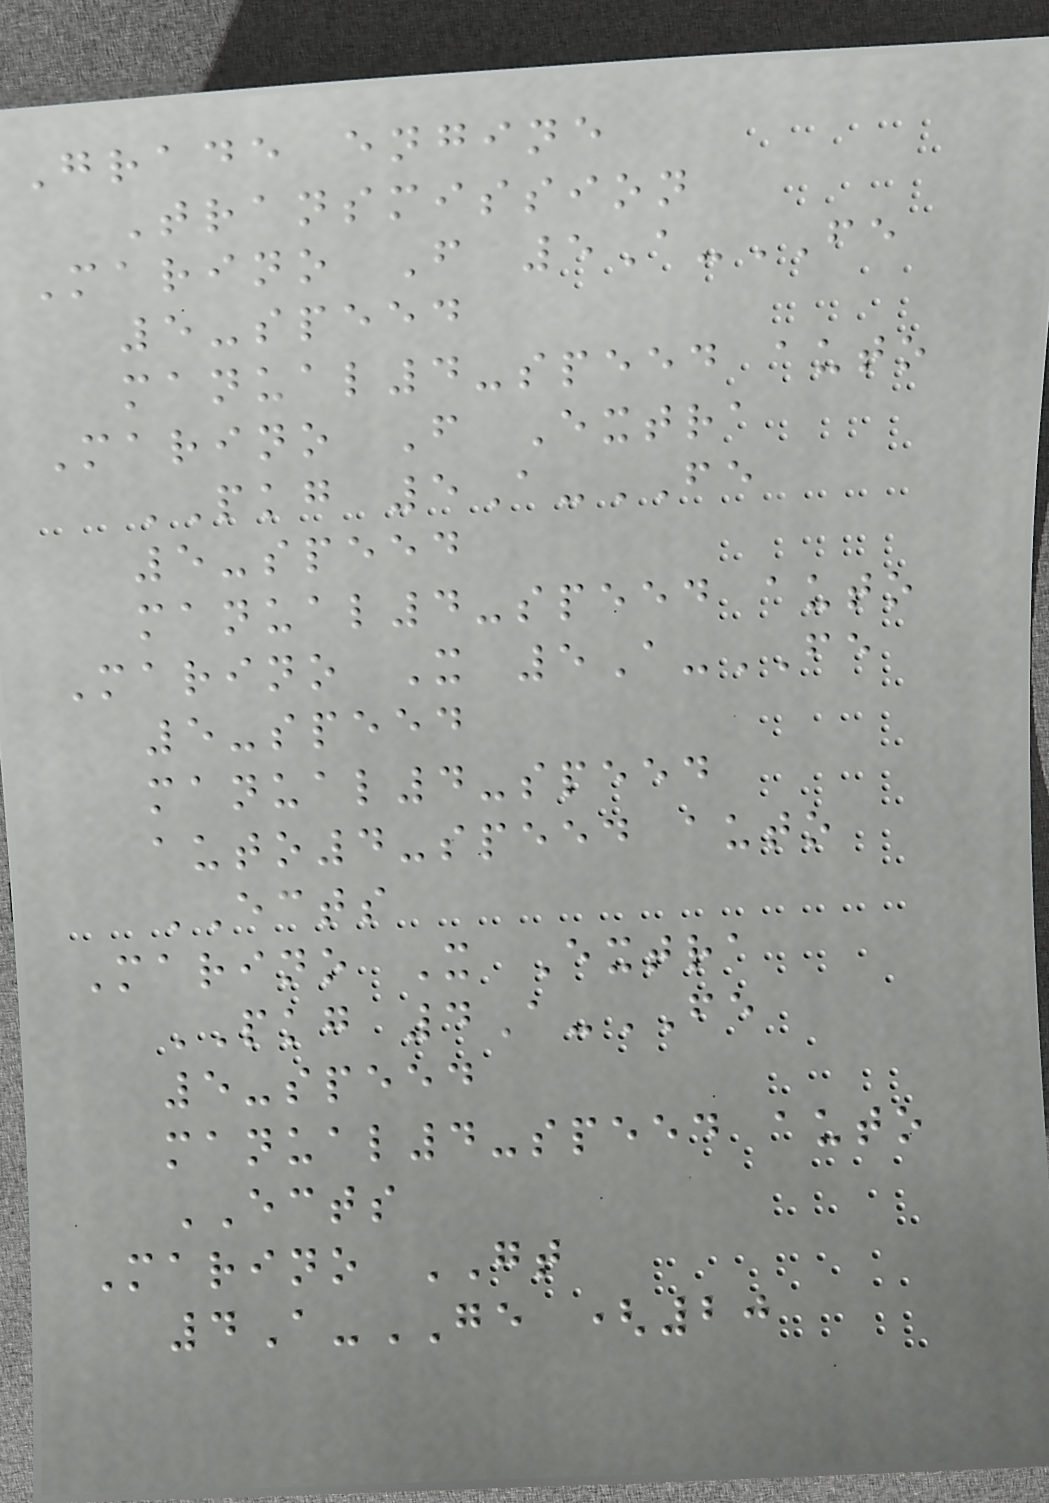Grade engine
Transmission
Marino F 5A-FE
5-speed
manual4-speed auto
Marino F Extra
PKG 5A-FE
5-speed
manual4-speed auto
Marino X 5A-FE
5-speed
manual4-speed
auto4-speed auto
ECTS
Marino X Extra
PKG 4A-FE
5-speed
manual4-speed auto
ECTS
Marino GT
4A-GE (20
